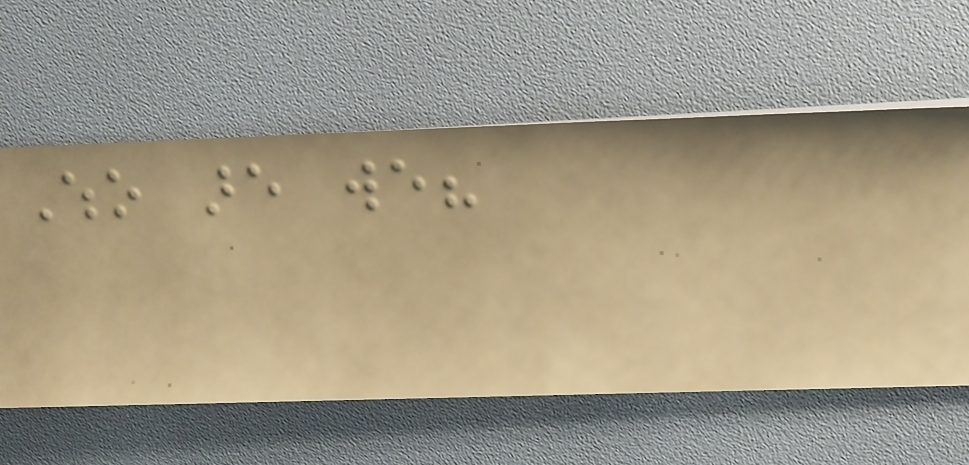Who are we?
